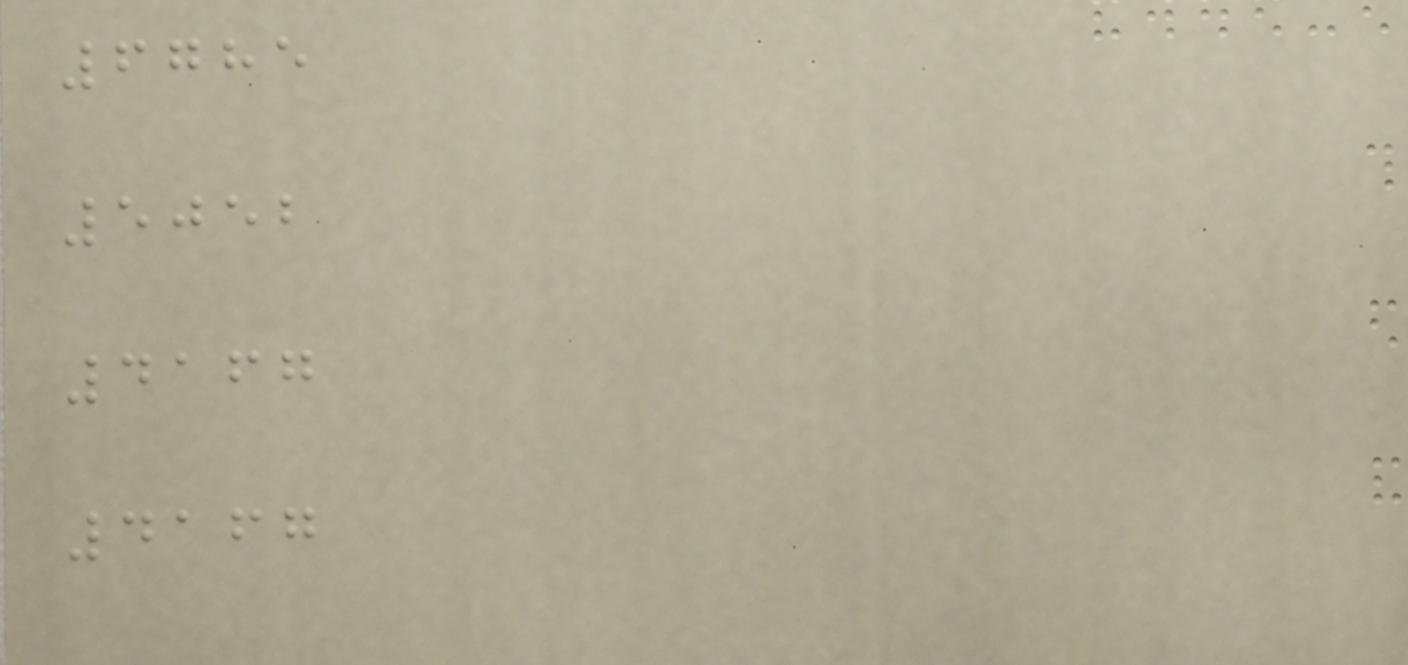6785
5052
4167
4167
